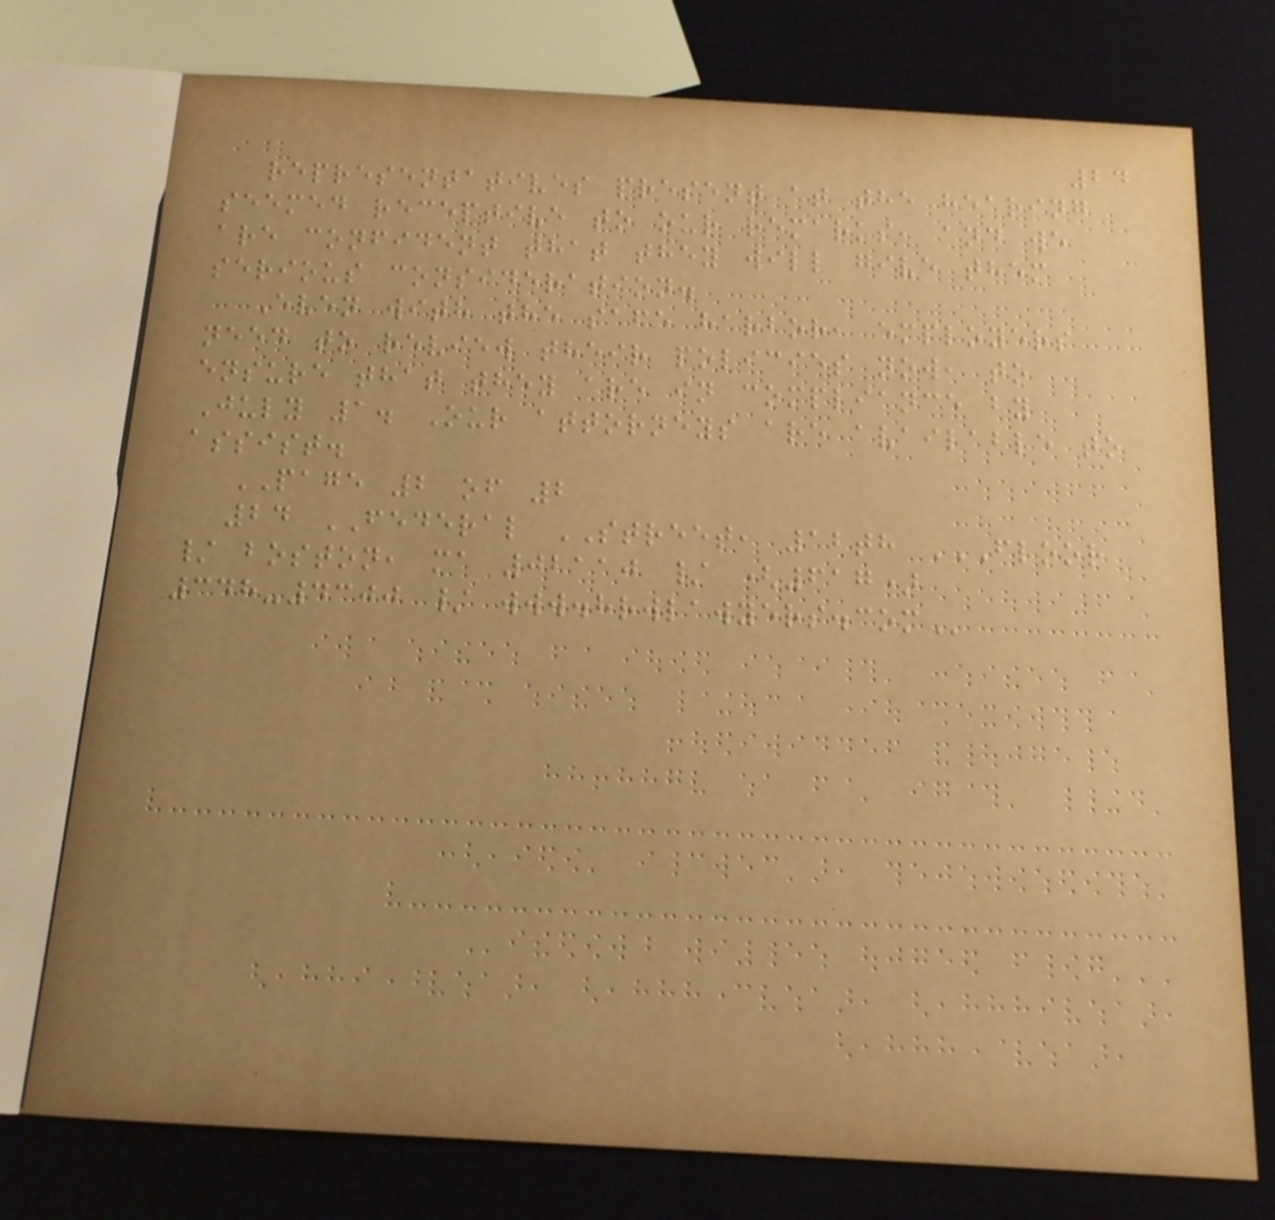24
representatives present at the hearing
seemed receptive to our remarks, and we
are confident that they will give them
serious consideration.
Even with the safe harbor, employers
need to review their policies now, to
ensure that they are in compliance by
July 1. Our attorneys are available to
assist.
PAGE 2 of 2
24 FEDERAL STREET, 12th FLOOR
/ BOSTON, MA 02110 / (617)
348-4300 / WWW.HRWLAWYERS.COM
